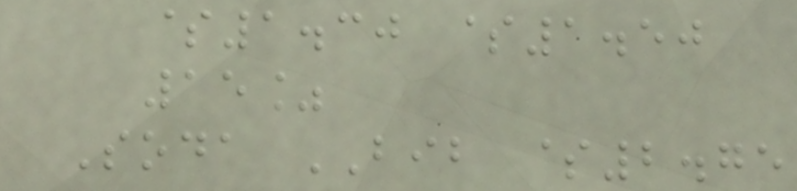$1.30 $1.50
15%
Soda BIB $2.75
